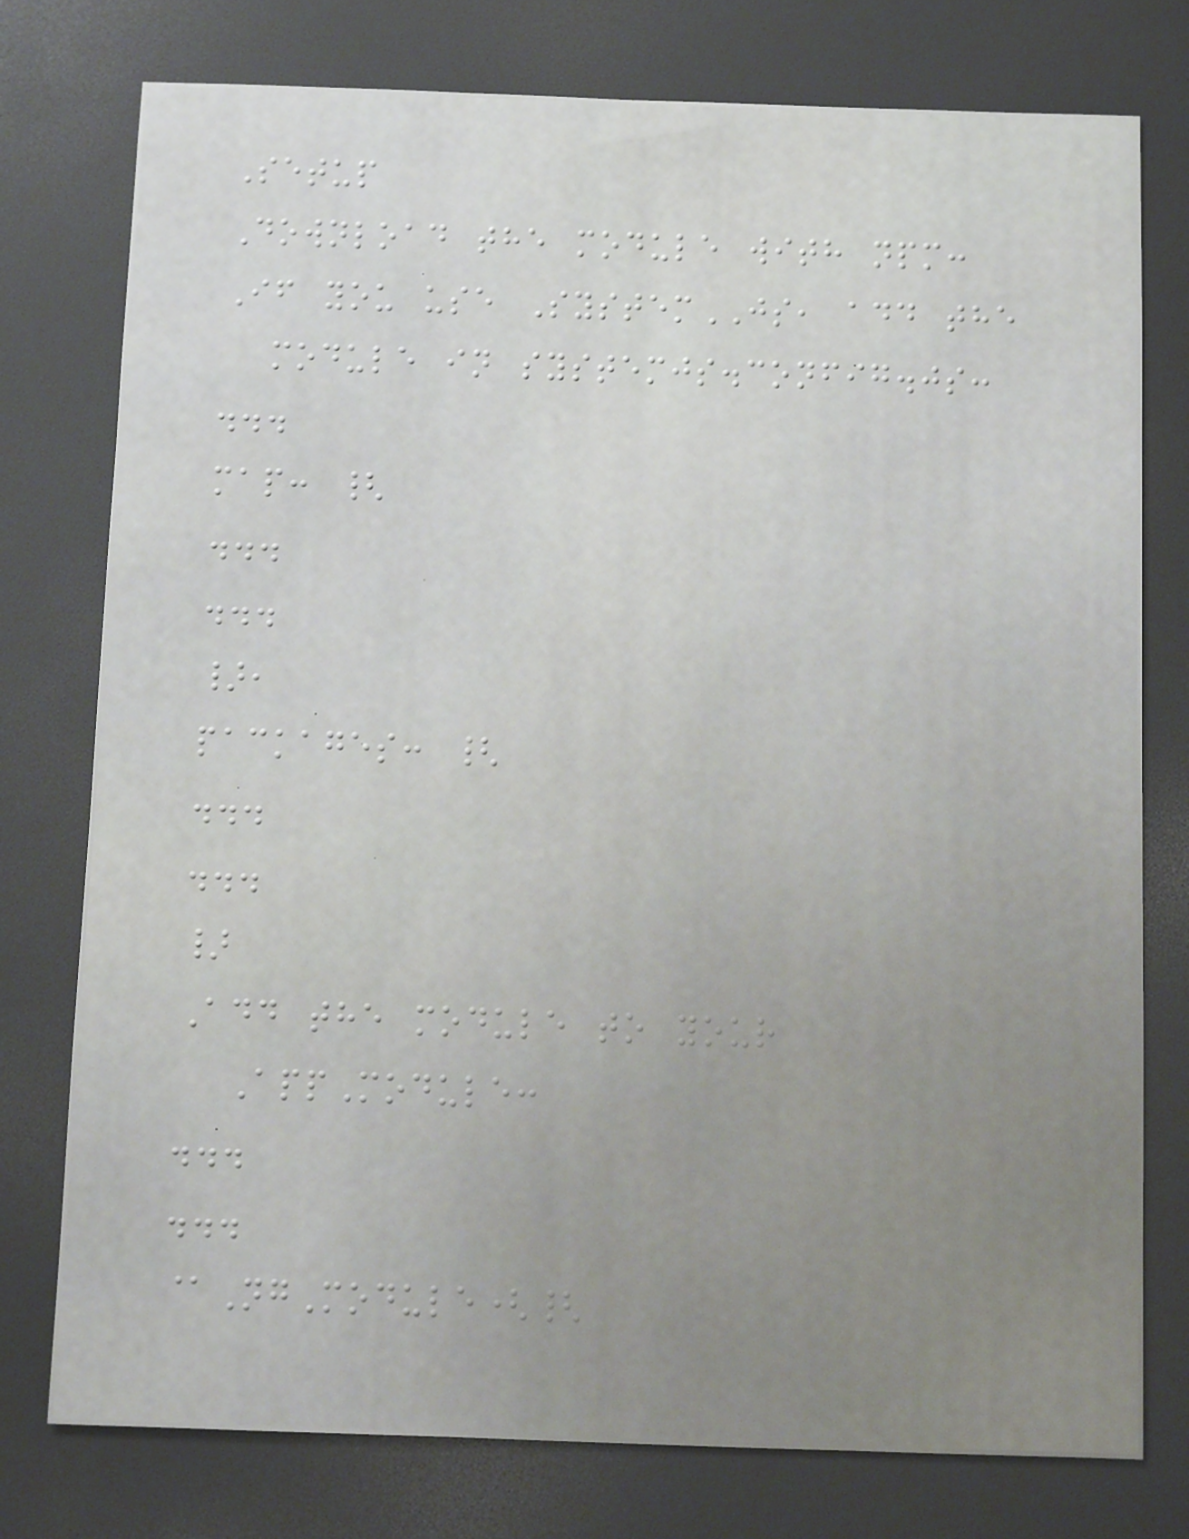Setup
Download the module with npm:
If you use SystemJS, add the
module in systemjs.config.js:
...
map: {
...
...
},
packages: {
...
...
}
Add the module to your
AppModule:
...
...
@NgModule({
